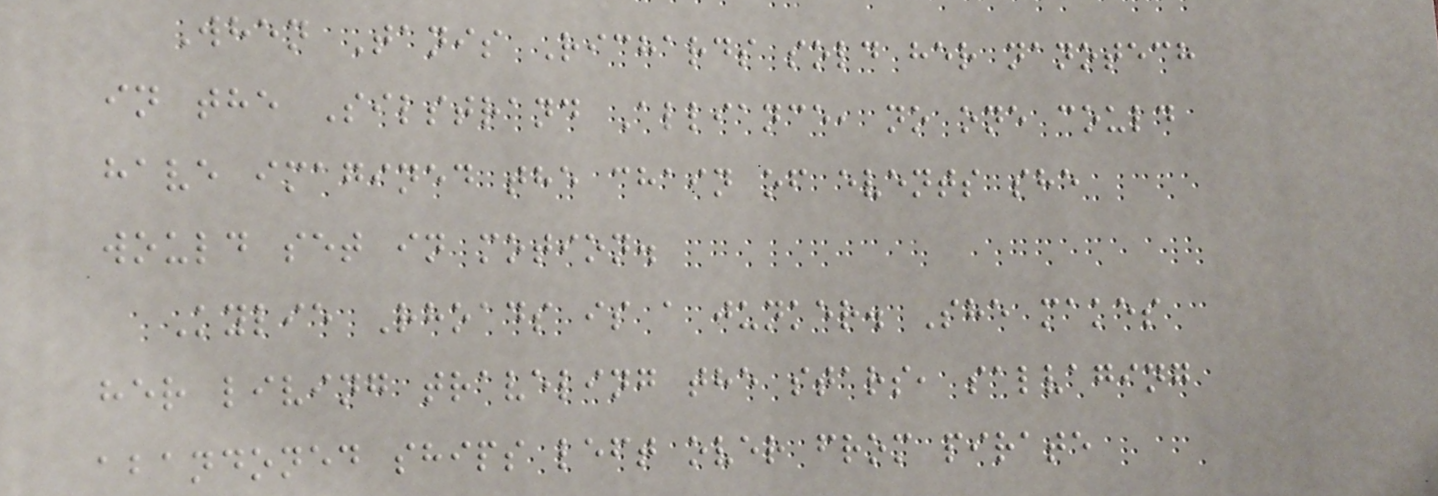When Tanis Richards sold her nanotech
in the Silstrand Alliance, no one could
have imagined the chain of events she
would set in motion.
Kylie Rhoads is a junker. She makes
her living traveling the stars, salvaging
abandoned ships left over from pirate
